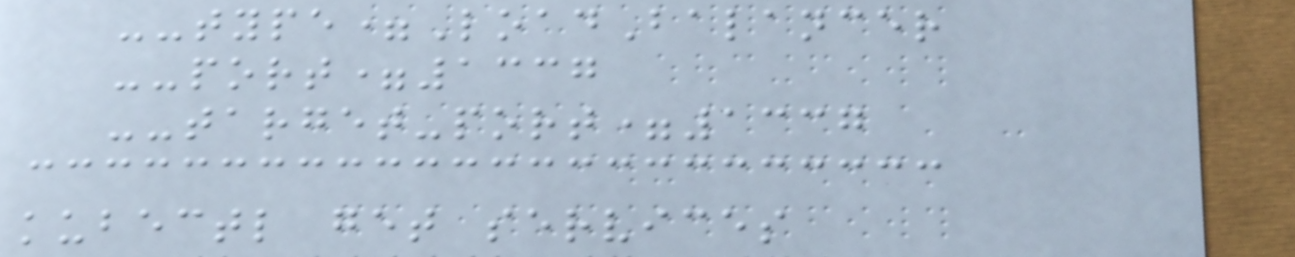--type=LoadBalancer
--port=1337
--target-port=1337
kubectl get services
